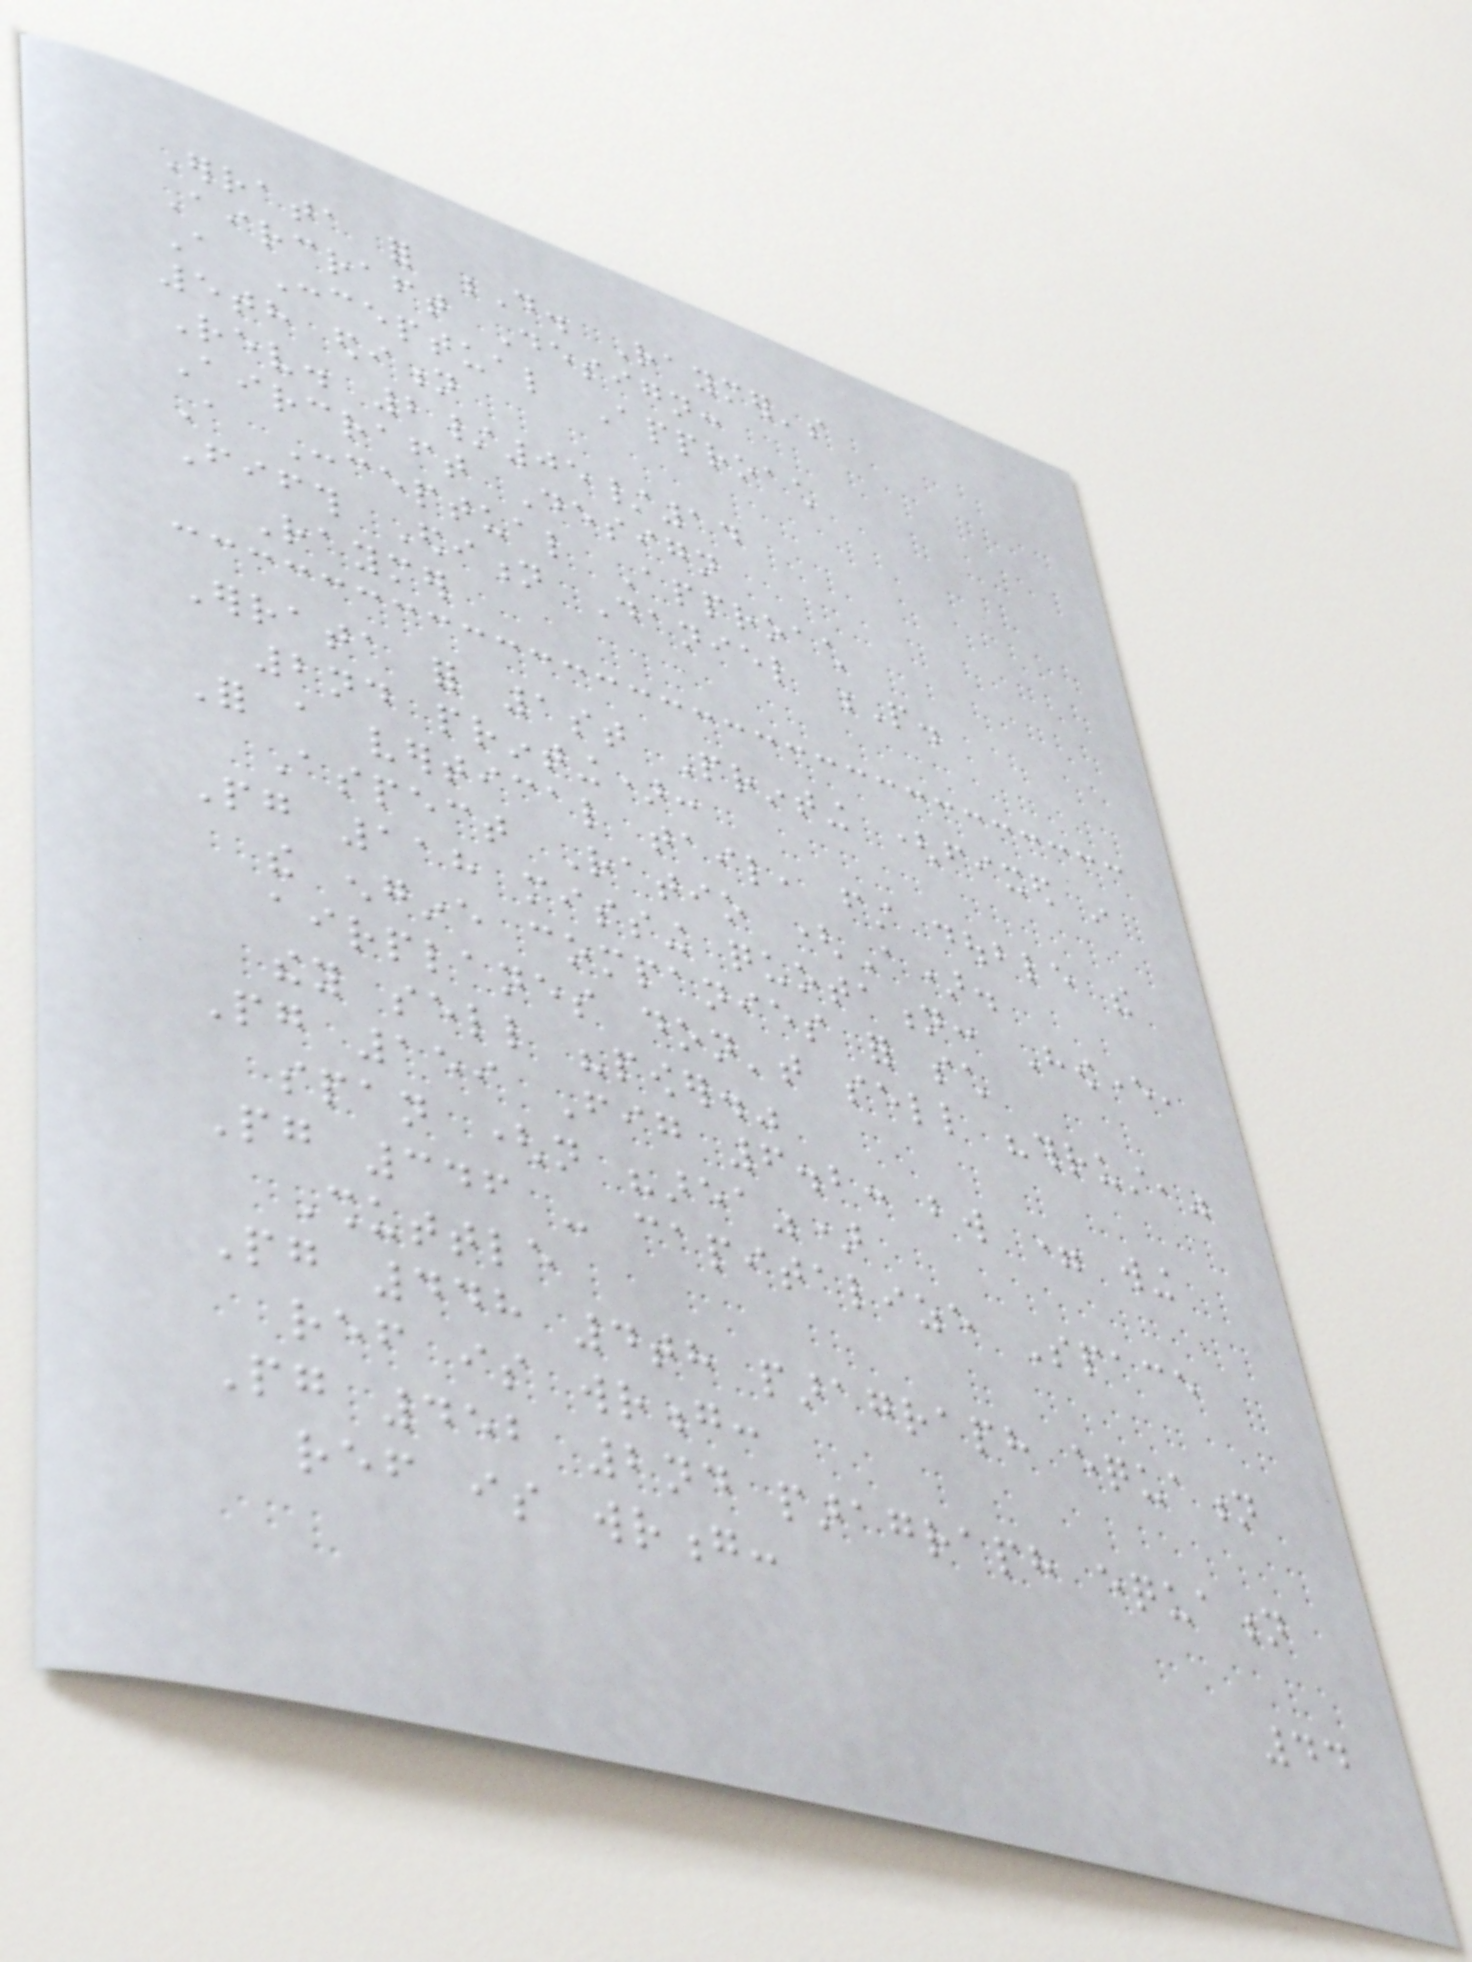Errata for D. Raymer's
Aircraft Design:
A Conceptual Approach
5th edition
Rev. 2/05/14
Aircraft Design
A Conceptual Approach
Fifth Edition Daniel P.
Raymer
Errata for 1st Printing (fixed in
2nd printing):
For a vertical tail, first double the
Aspect Ratio (A).
Pg 118 missing quotation: However,
the engine companies for such
airplanes don't sell "thrust,"
they sell "power."
Pg 159 Fig 6.2: bw = wing
span (not "area")
Pg 346 - capitalize Space
Shuttle
Pg 448 4th paragraph equation
ref is wrong:
Pg 452 2nd paragraph equation
ref is wrong:
44
